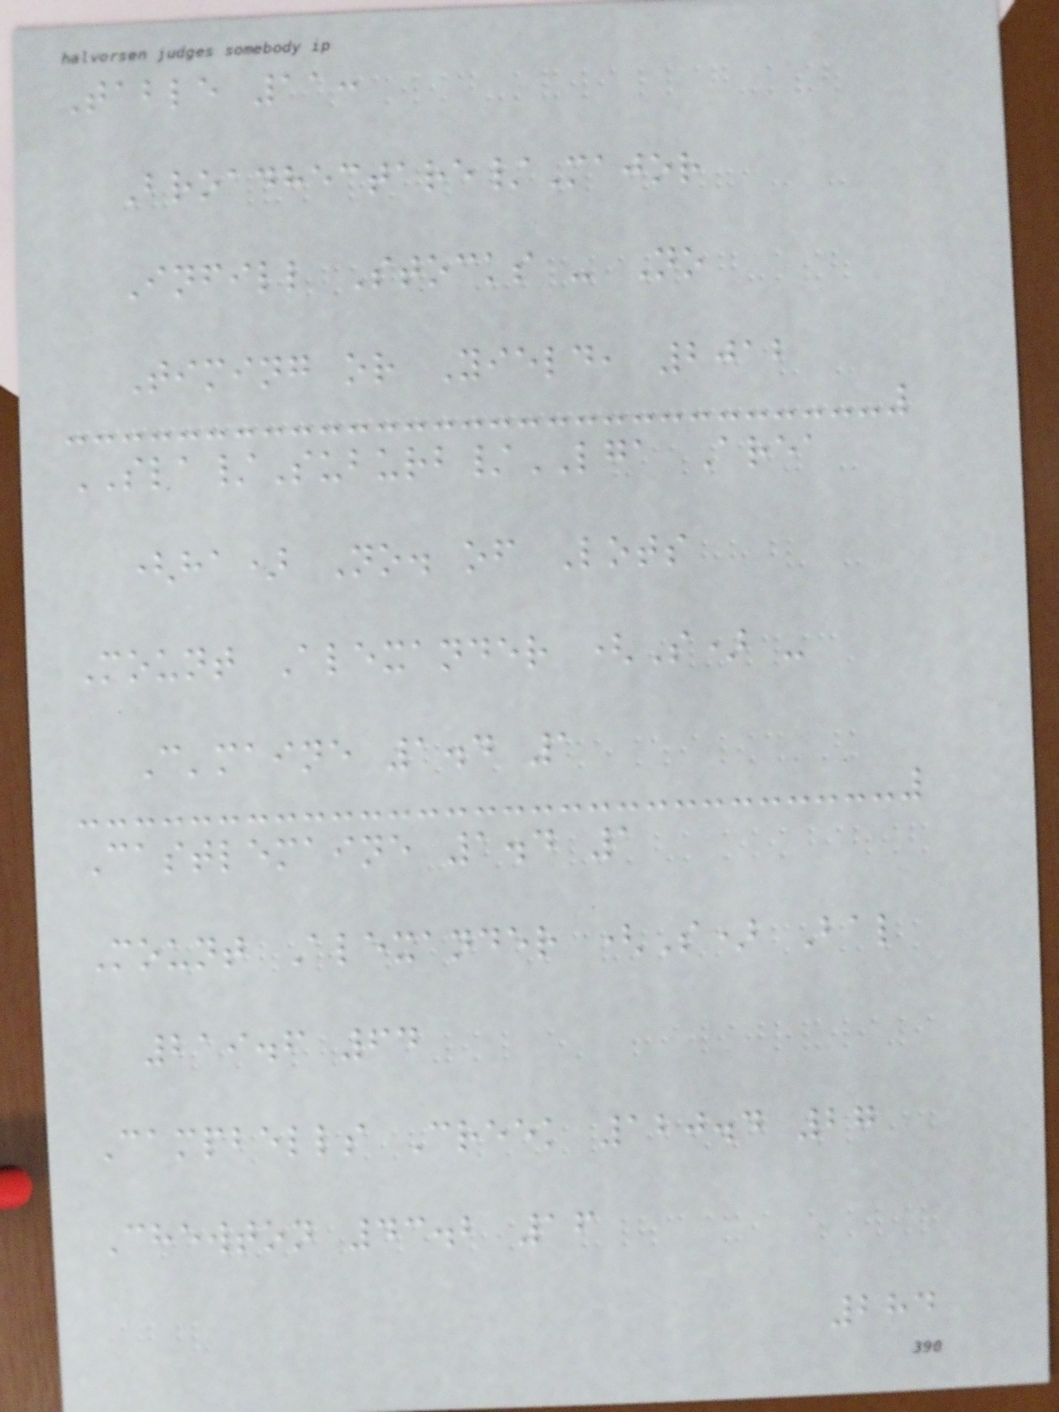Table 11:
Broadhectare/Major
Infill Stocks - No
Timing or Yield, 2012
SLA/Suburb/LGA Area
(ha) No. of Lots
Mount Alexander (S) -
C'maine 1.4 1
Castlemaine 1.4 1
Mount Alexander (S) Bal
219.6 64
Campbells Creek 120.4 27
Chewton 43.2 16
284
